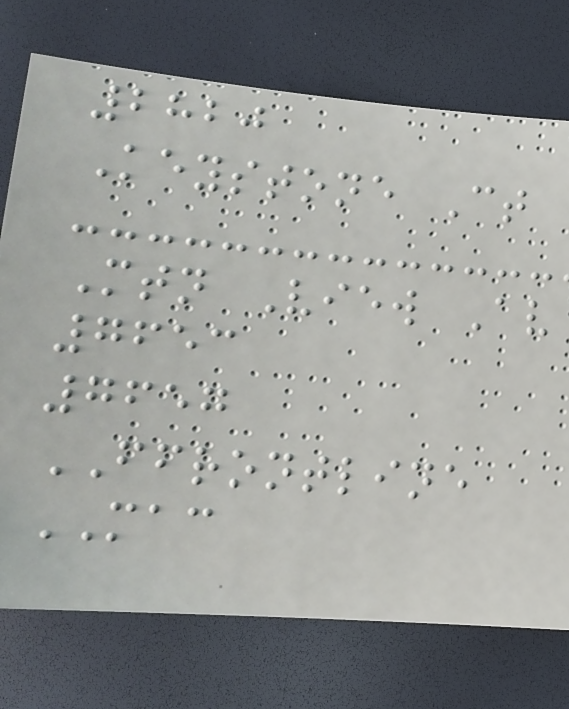2820
Keystone Ct
Mtn View Av
7653
7657
FFRONTLINE
MAC
